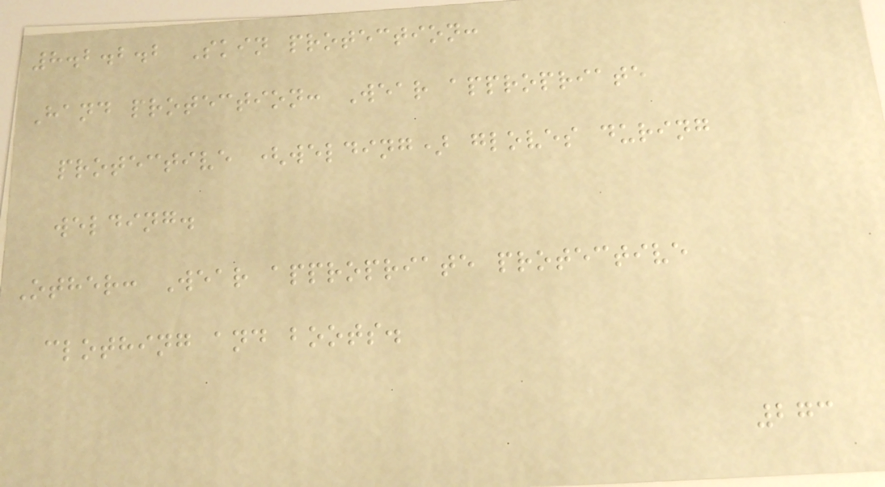8.2.2.2 Skin protection:
Hand protection: Wear appropriate
protective (welding) gloves during
welding.
Other: Wear appropriate protective
clothing and boots.
273
